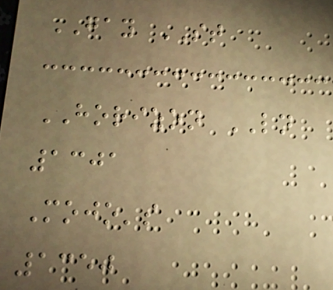GAY ST
HORIZON LN
1301
Mojo's
1350
